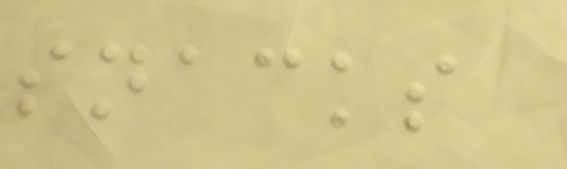snacks
